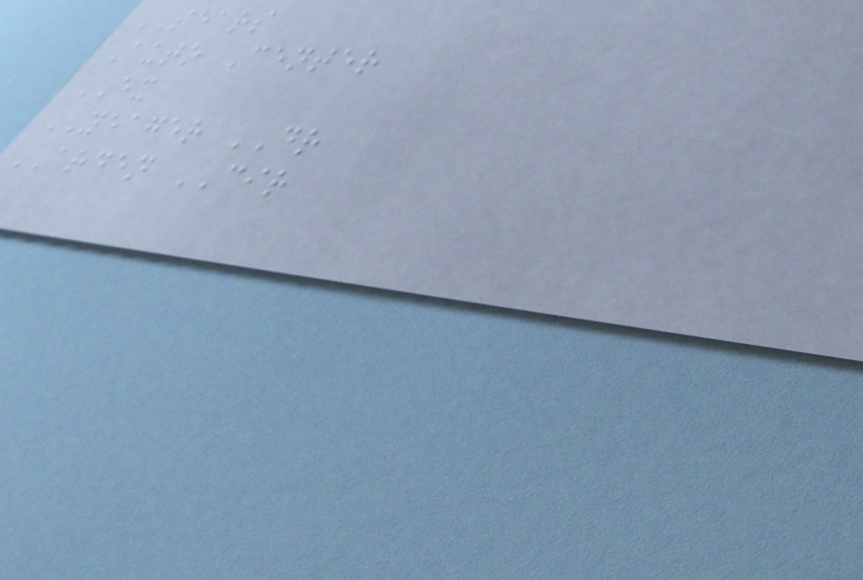SEARS
Auto Center
EX
YEAGER DR
ARDEN CIR
